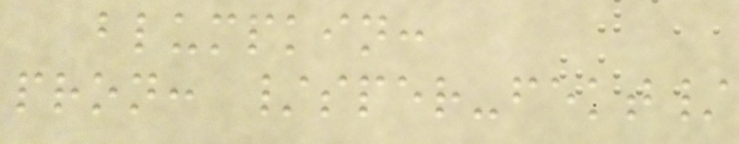blumpkin:
pron: /sper-fekt/
